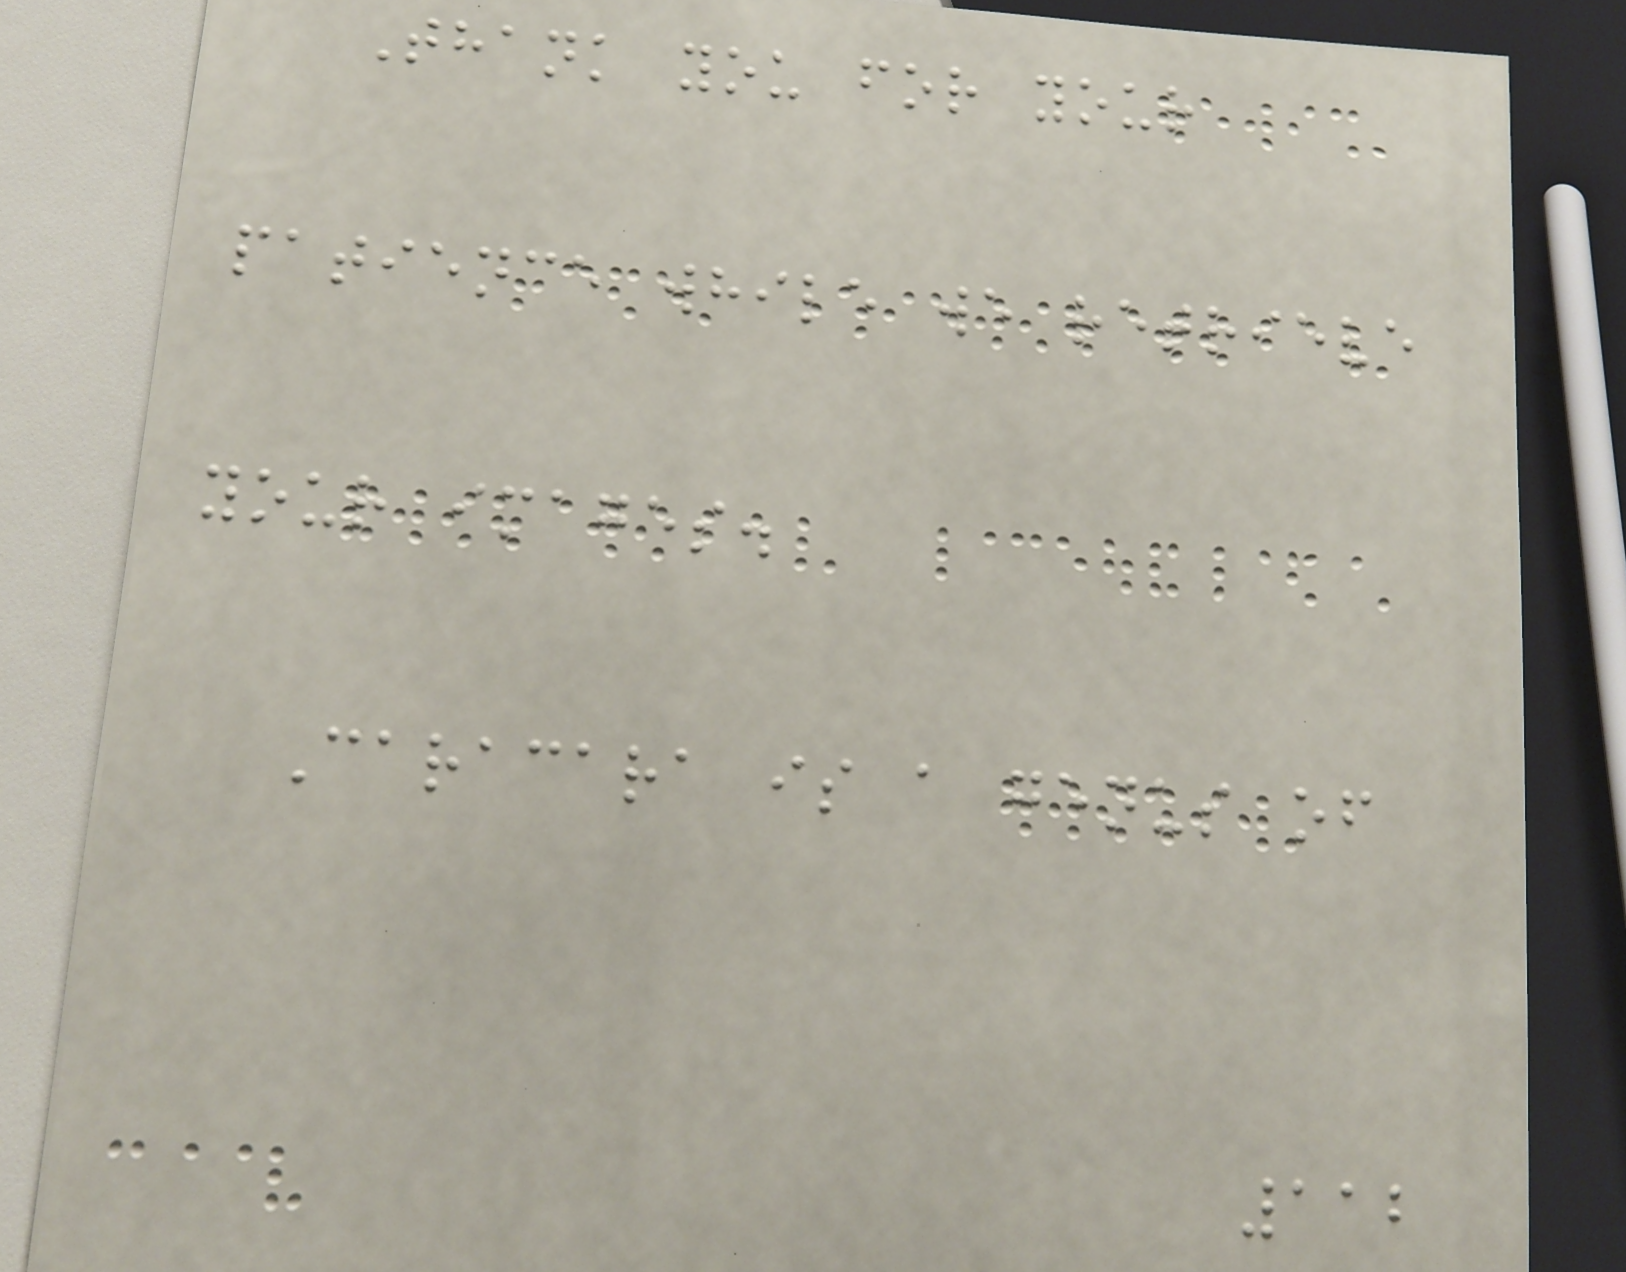Thank you for your
patience while we retrieve
your images.
Caracara is a genus of
112
